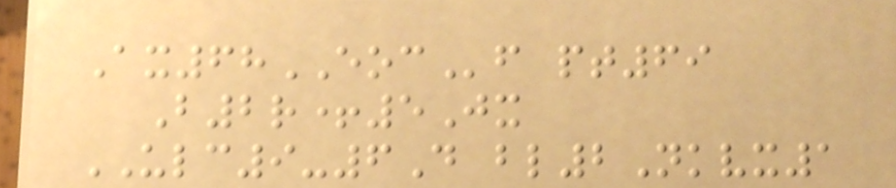Ax68EOCf pt69
B2r+5Jx
ULC9-6D bl2Nkvx1
